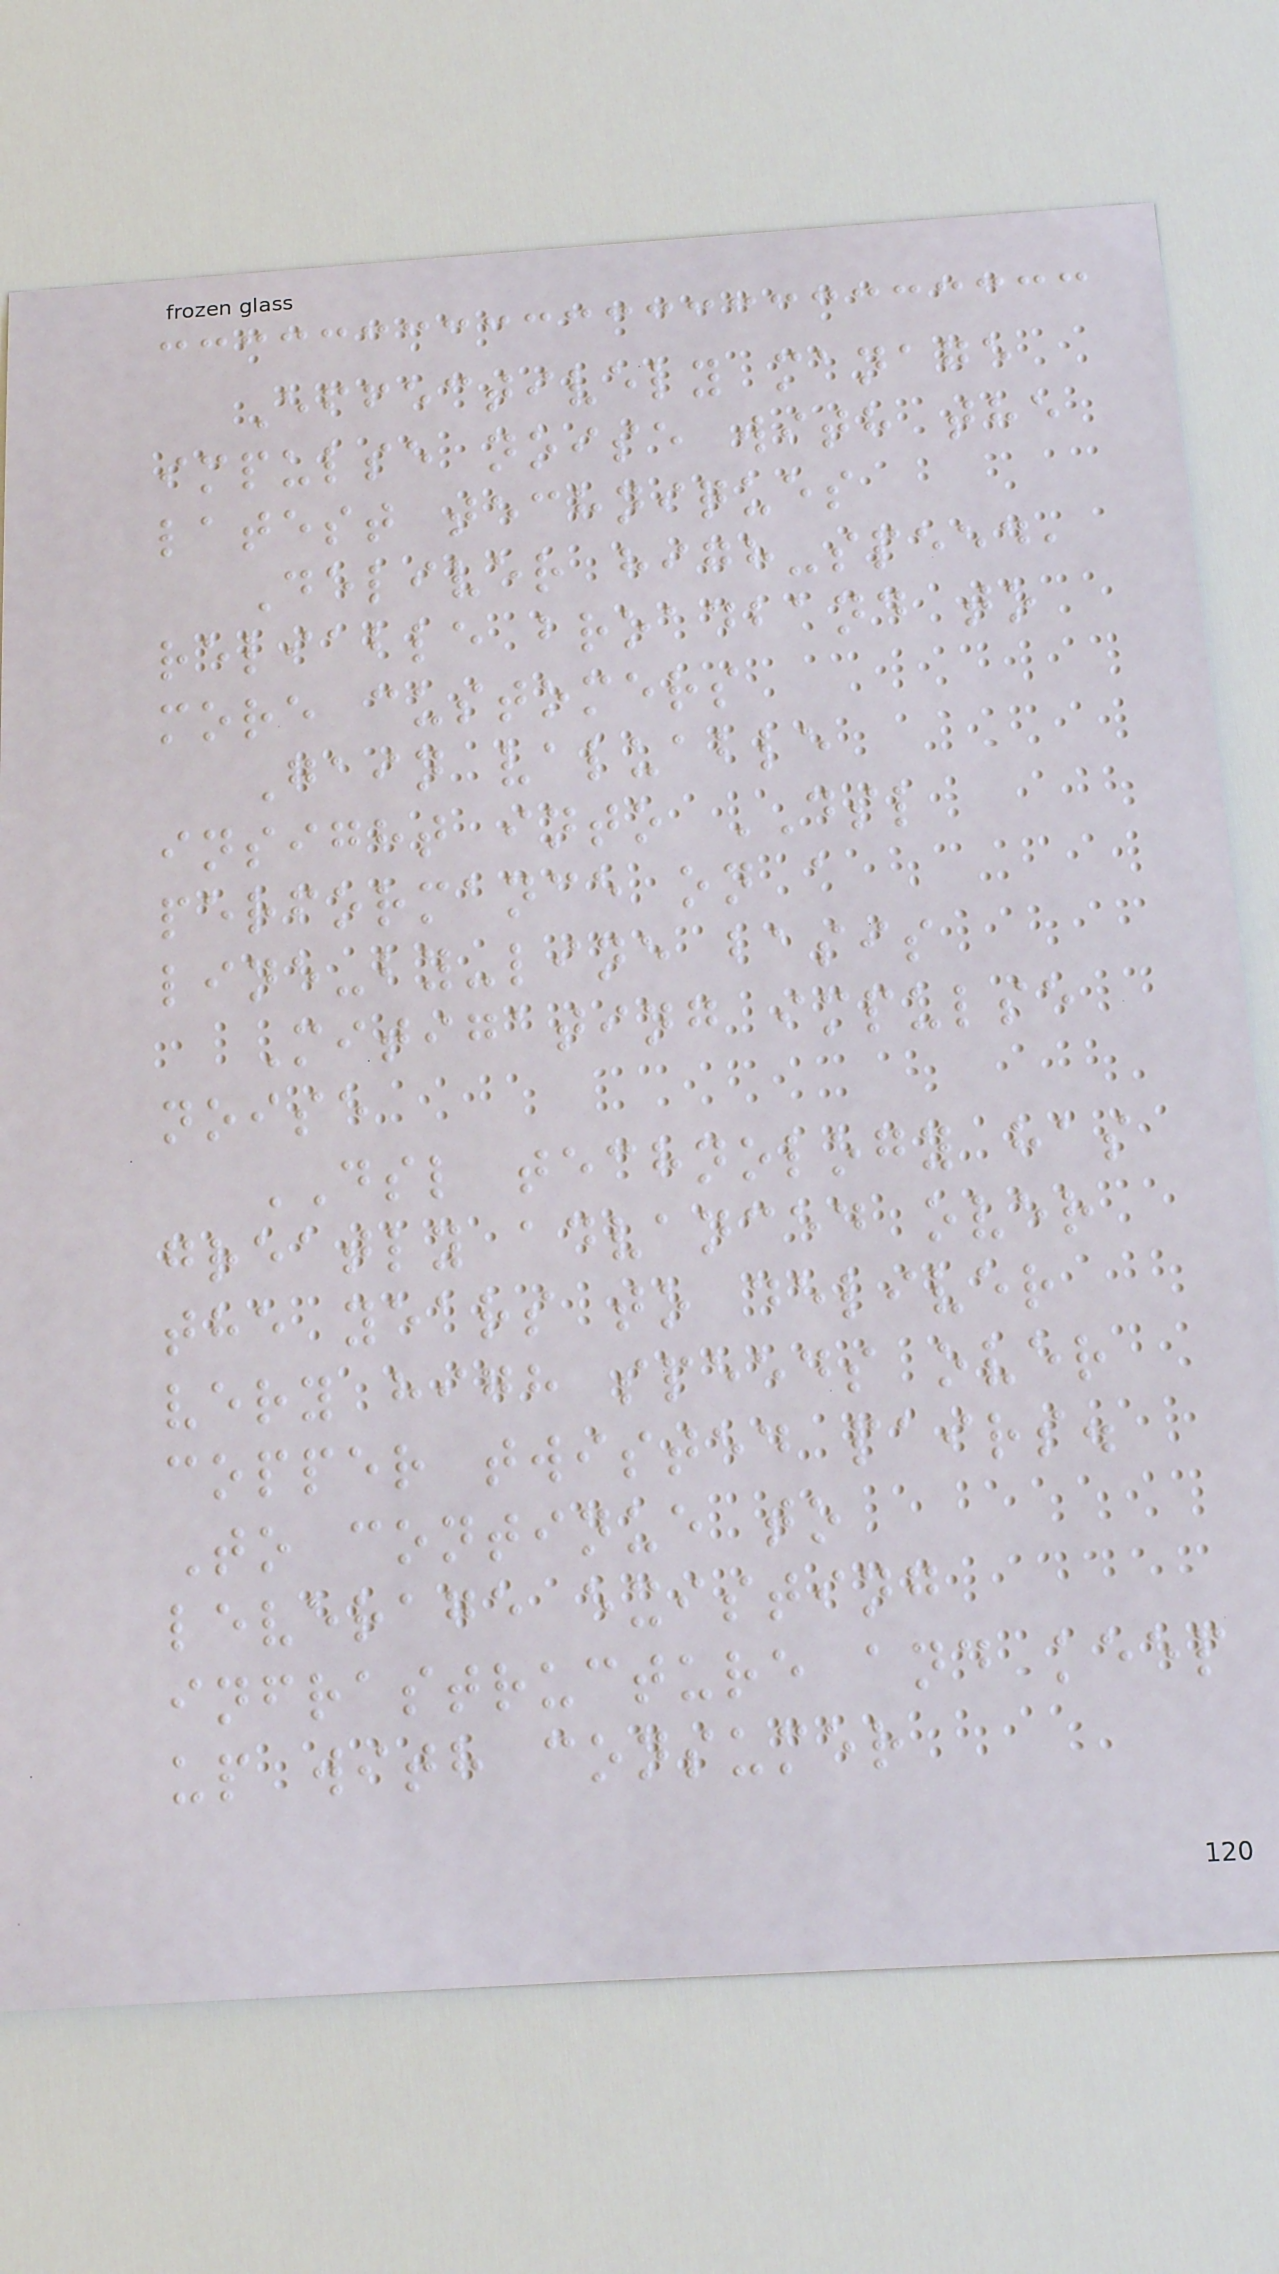Effectively manage
impulse noise with the
latest techniques
Deliver high-speed,
reliable broadband to
more customers
Gain valuable
insight into DSL
performance on a
line-by-line basis
Mitigating impulse
noise
DSL technology has
greatly advanced over
the years to deliver
very high speeds over
copper twisted pairs.
To continue to
leverage existing
infrastructure and keep
up with consumer
